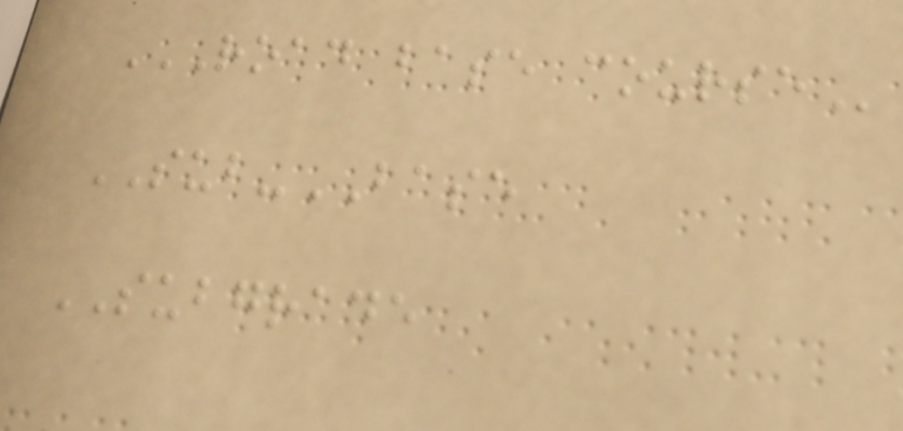ROAD BASE COURSE
SUB-BASE
SUBGRADE
